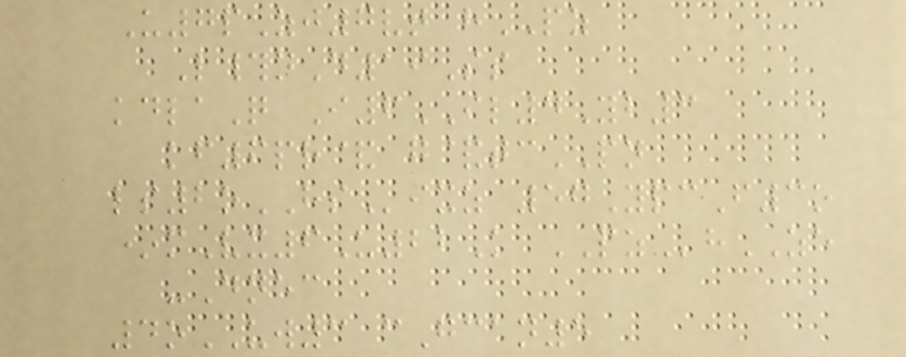U7pZj7vt hPZ
L#nD19Ss
kdlaQ I6IL4Yb3
kf6pr& g&tcPN
ls2oHSixz 57YpcF3o
*mVx6U22K PZhZE
-Dnec
4oUW3 cGcan5
